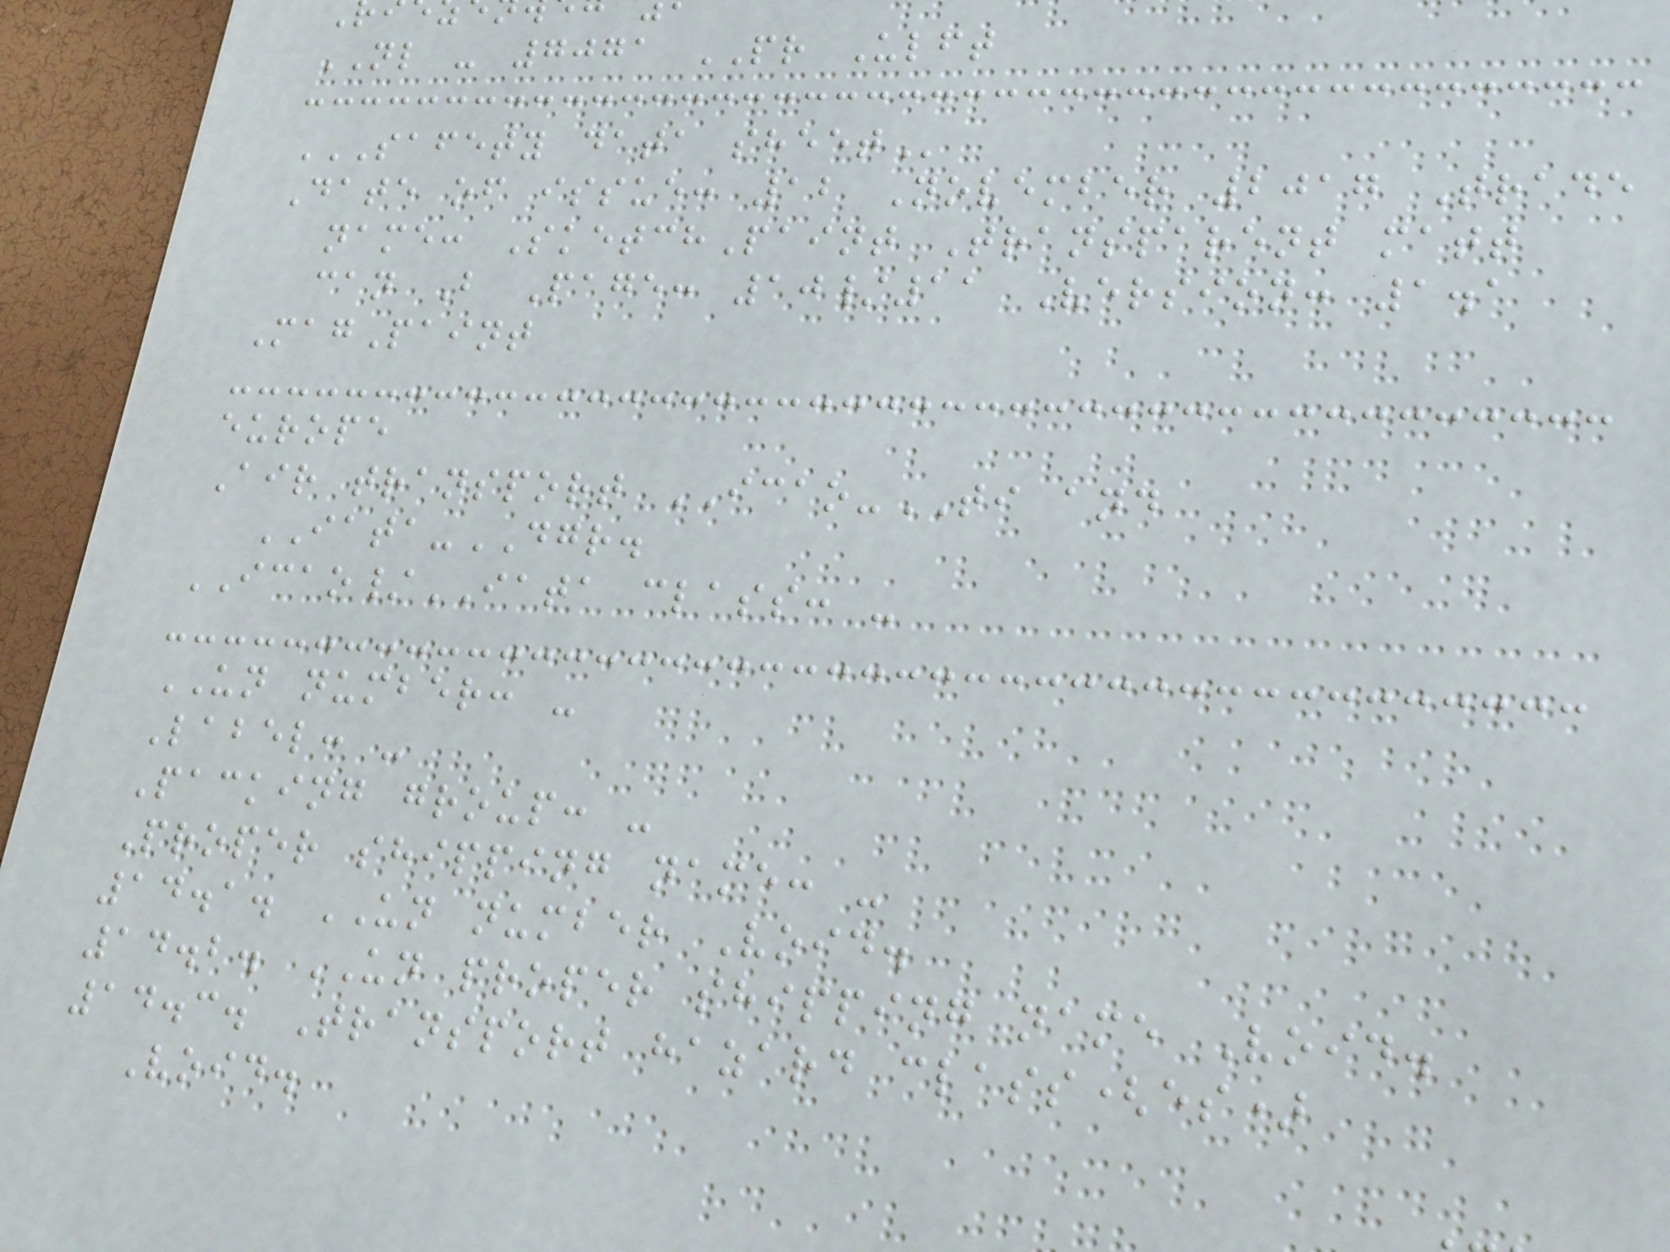NL - 7071 PR Ulft
SAFETY DATA SHEET
Date of issue: 12 November 2017 Trade
name: SketchPaint Transparent matt
can B Page: 10/11 Version: 1.1
MagPaint
europe
Air transport ICAO-TI and
IATA-DGR.
ICAO/IATA class: -
UN number: -
Label: -
Packing group: -
Proper shipping name: -
14.1. UN number Void.
14.2. UN proper shipping name Void.
14.3. Transport hazard class(es)
Void.
